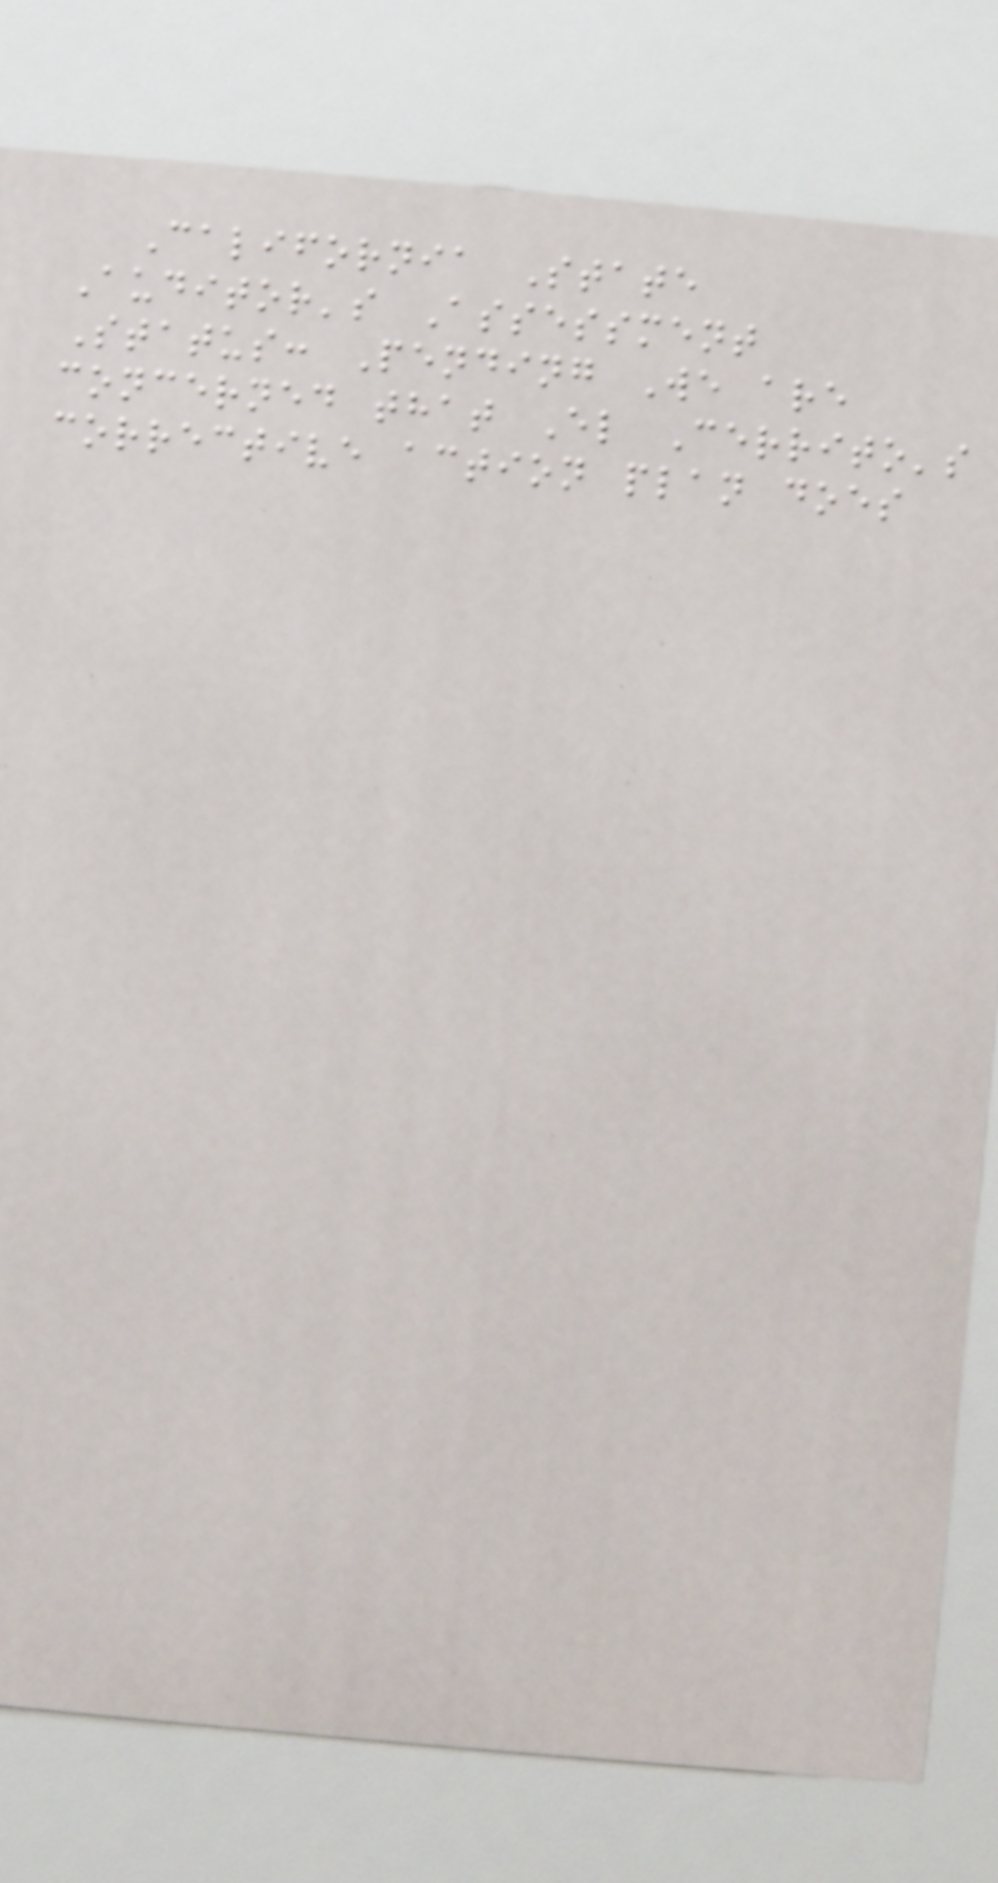California State
Auditor's Assessment
Status: Pending We are
concerned that El Cerrito's
corrective action plan does
